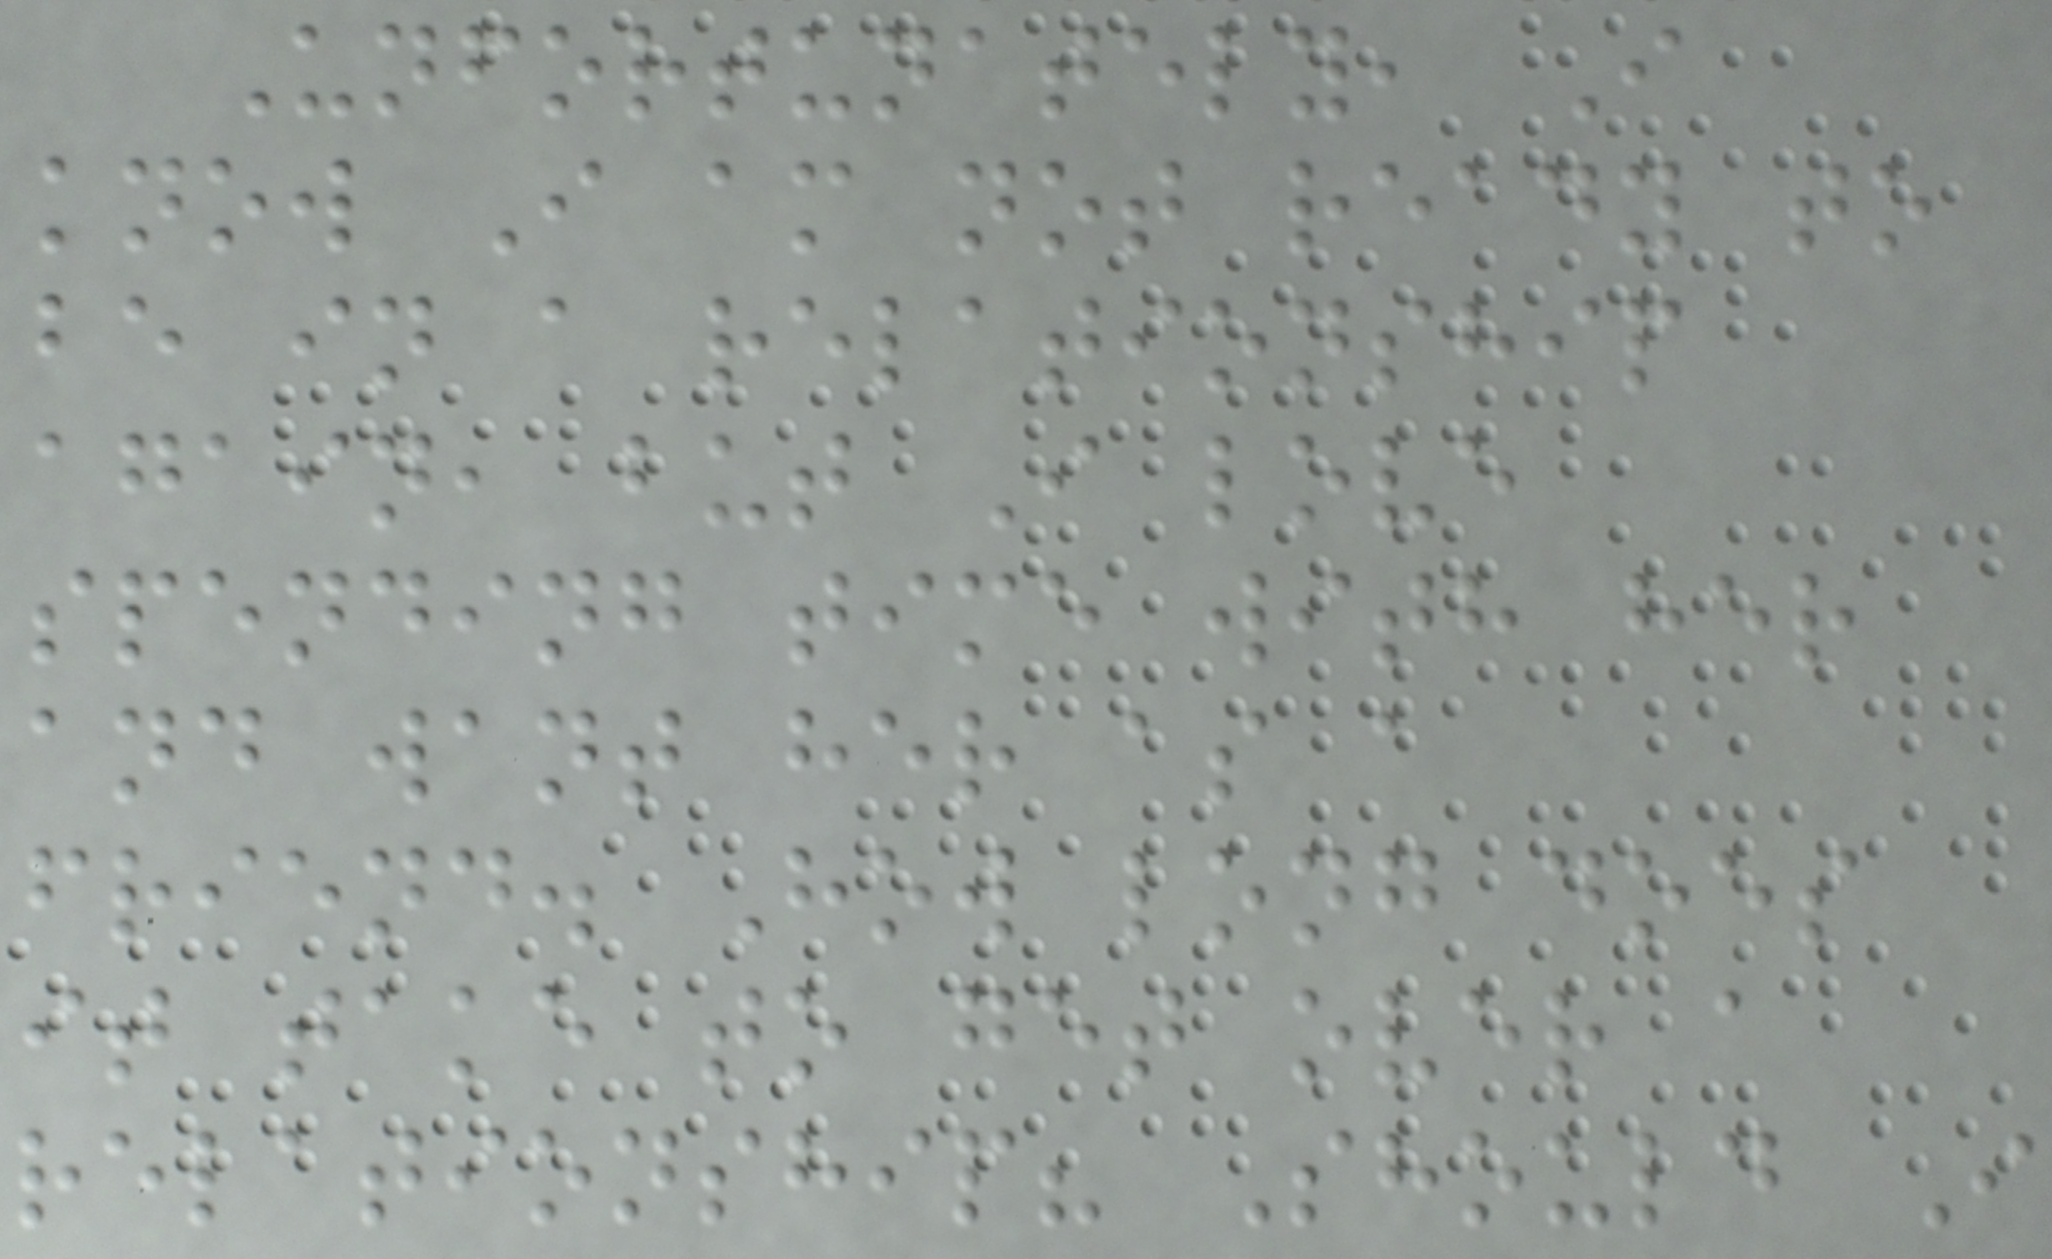Unfortunately, I
know I am not ready to
be in a relationship
again, but I love
spending time with her
and want her as a
friend. How long does
it take to get over a
relationship? Should I
